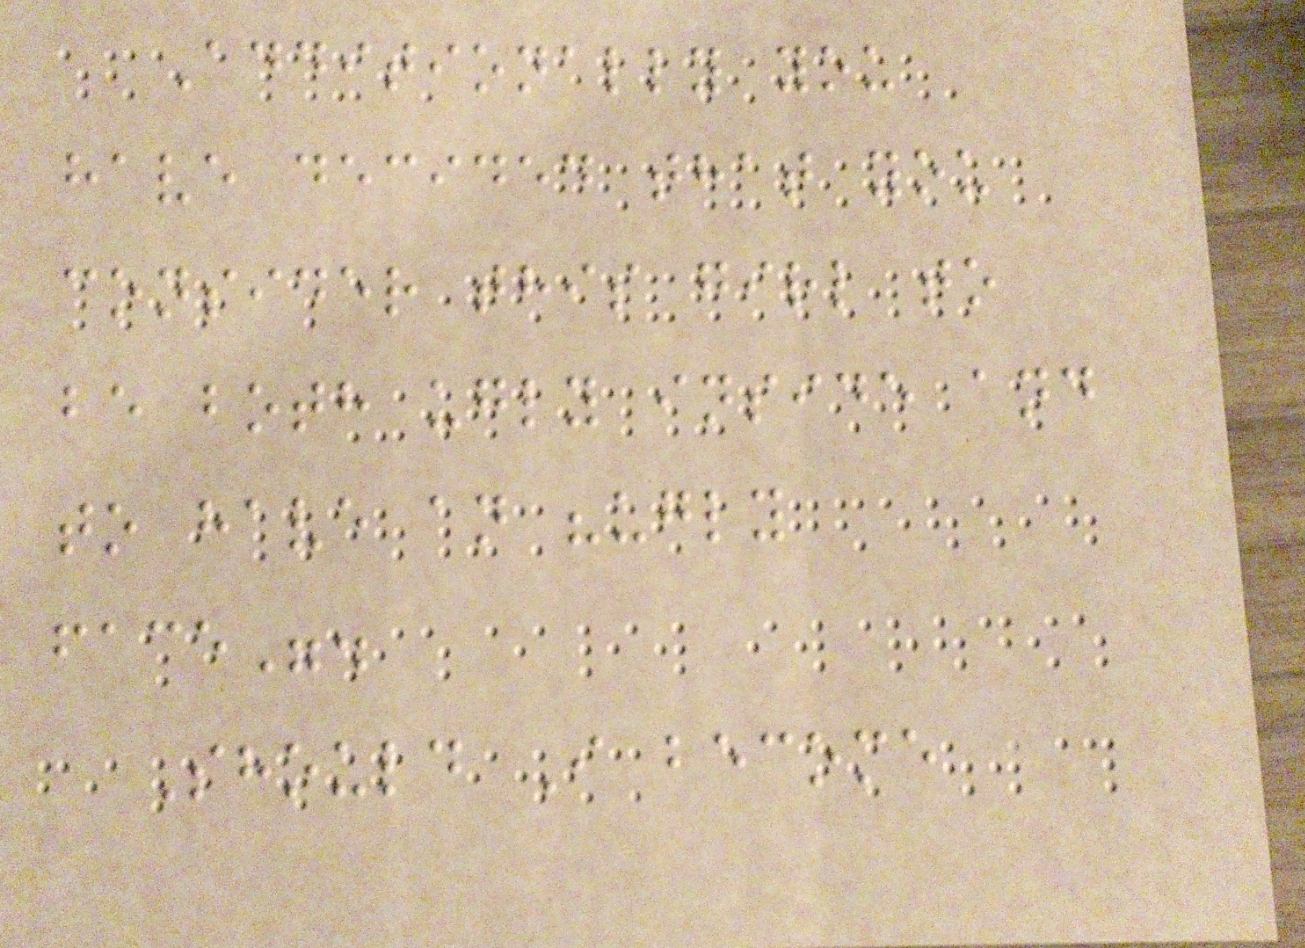Additionally you
have decided that you
consider this girl to
be both ugly inside and
to have an "ugly
face".
Should I become
